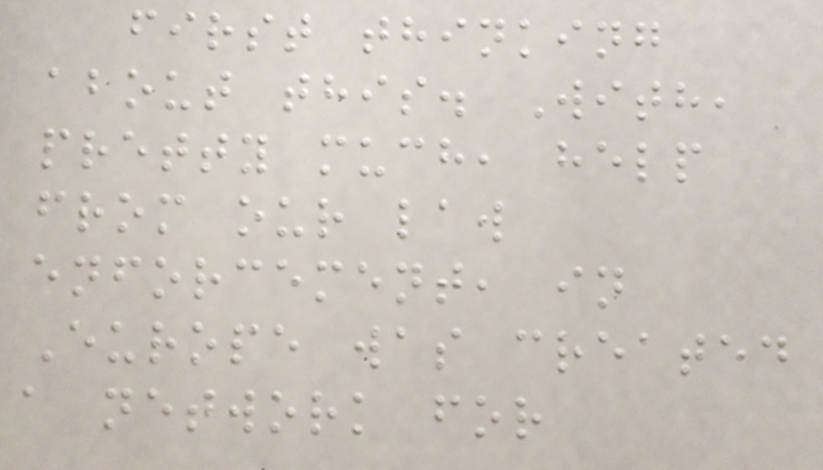first thinking
about this. With,
pretty much, help
from our law
enforcement, in
Europe was created
a network for
